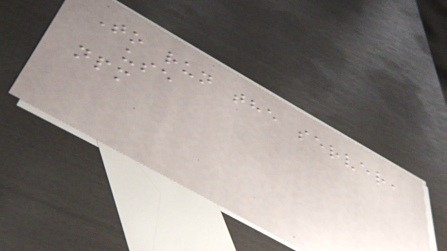To run the server,
use
npm
